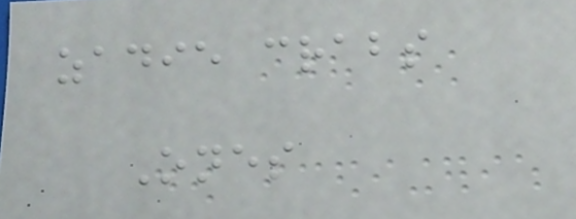zadie crabs
Ones
